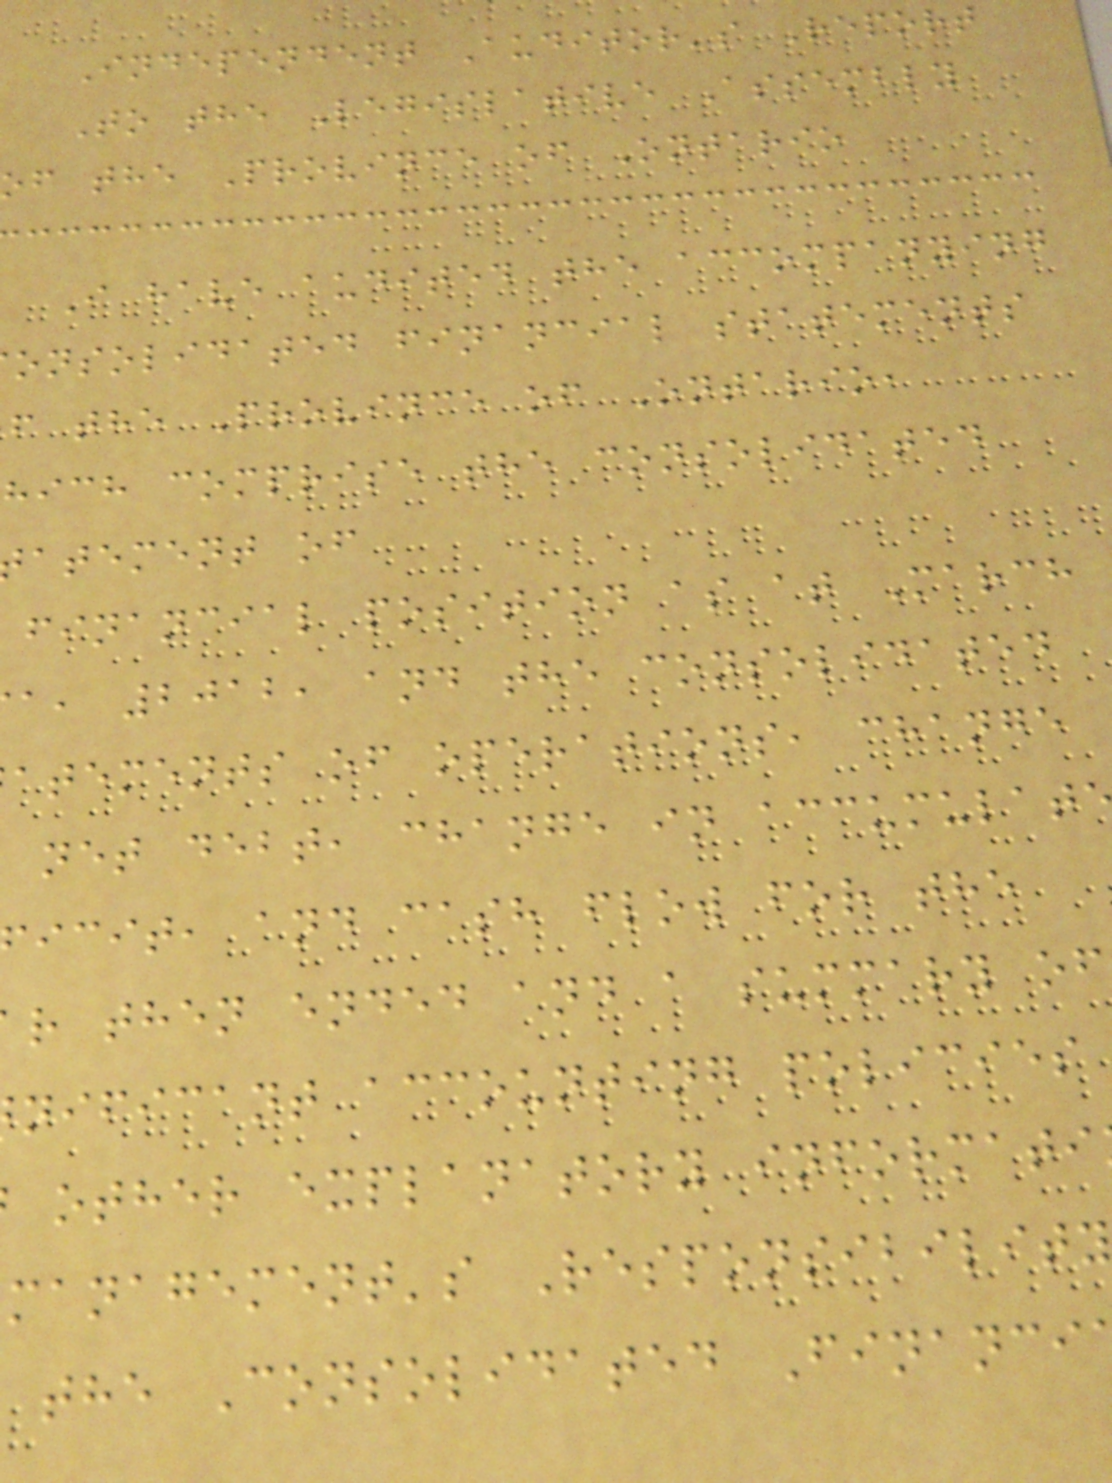Independent Auditor's Report
To the Legislative Assembly
f the Province of Ontario
I have audited the accompanying
onsolidated financial statements
f the Province of Ontario,
hich comprise the consolidated
atement of
financial position as at March
a, 2012, and the consolidated
atements of operations, change
net debt, change in accumulat
icit, and cash flow for the
r then ended and a summary of
nificant accounting policies
other explanatory informati
management's Responsibility
the Consolidated Financi
